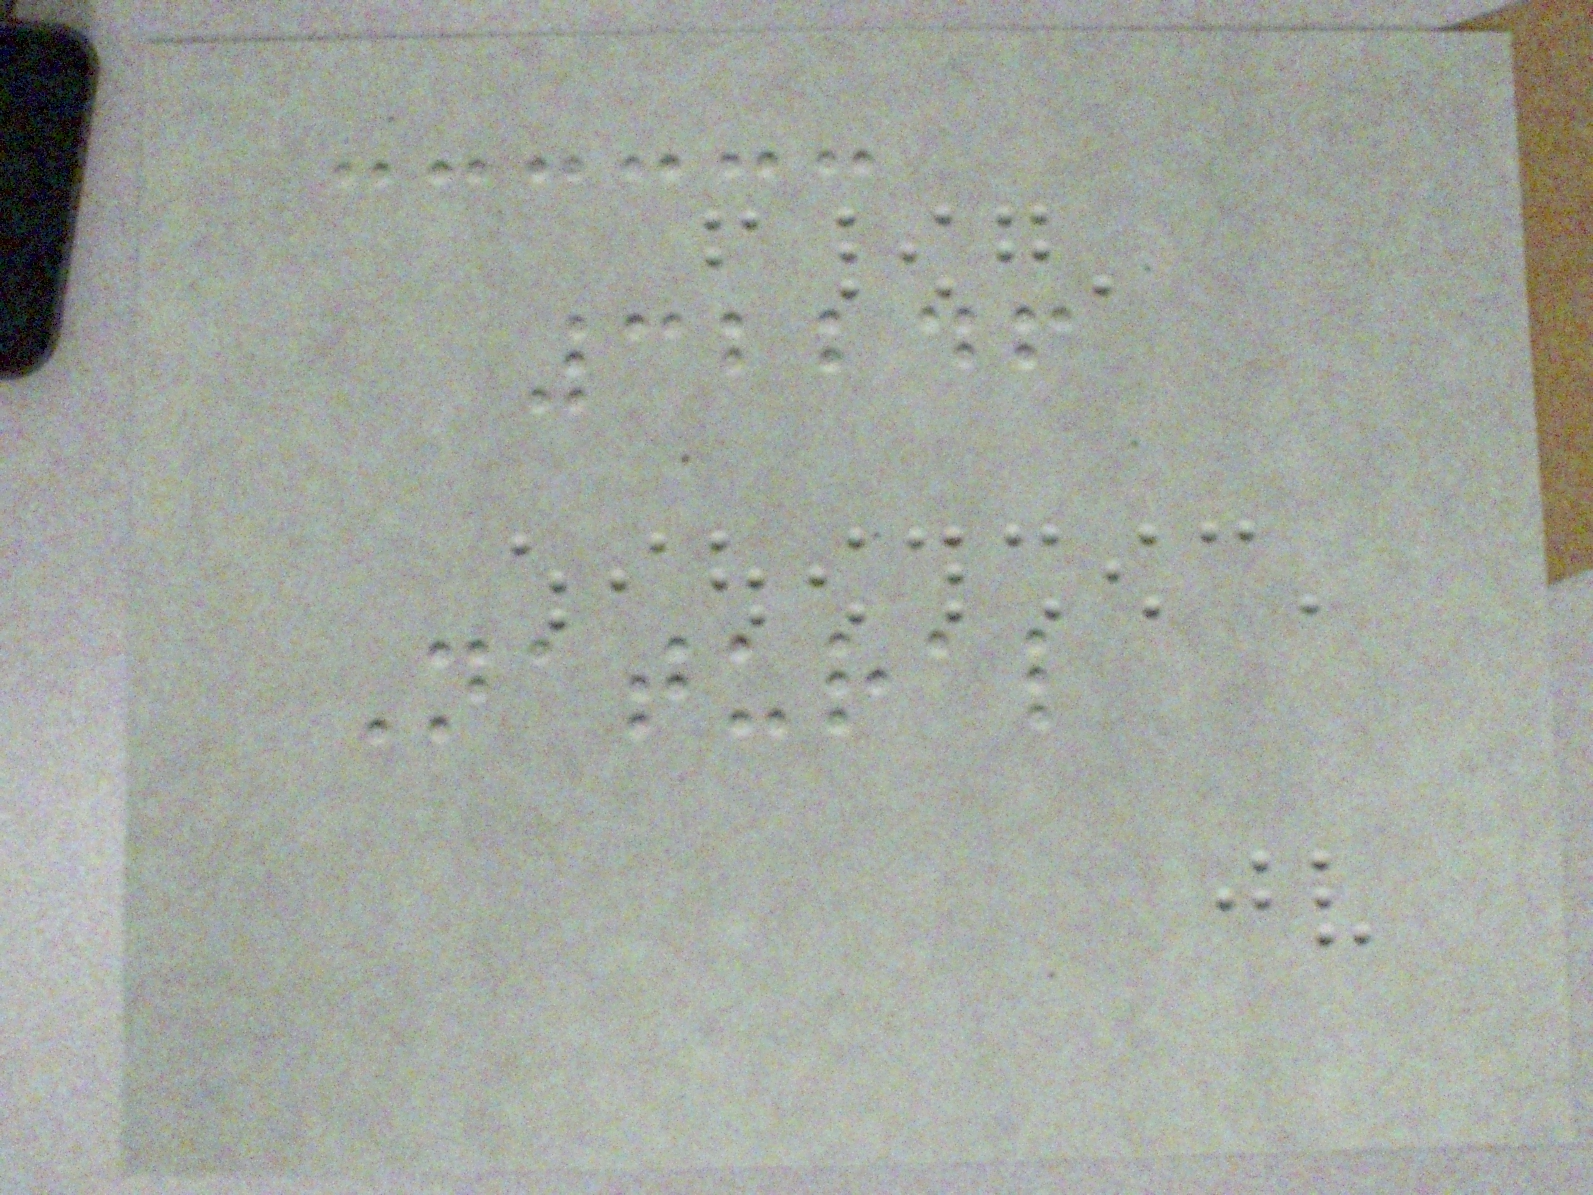32246
Natural
